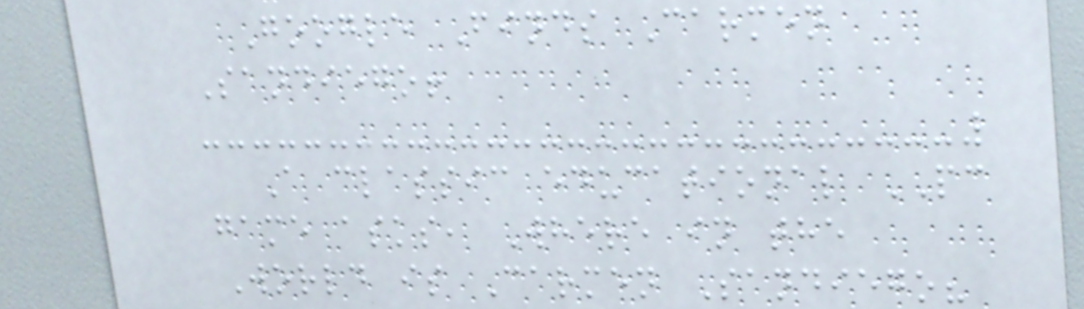Google Finds Carmen
Sandiego!
A classic educational PC
game asks, Where in the
World is Carmen Sandiego?
